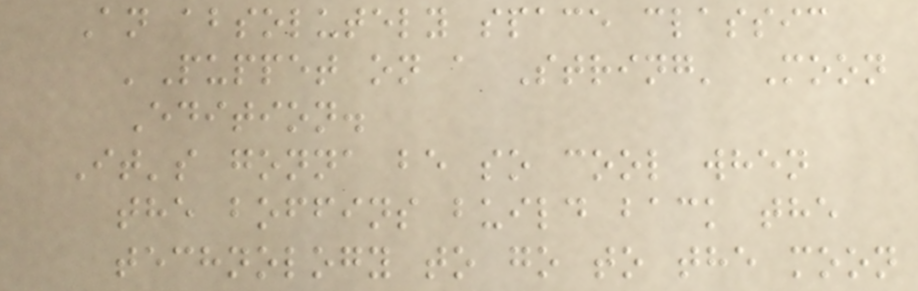An absolutely space classic
'Puppet on a String' Moon
Edition.
It's gonna be so cool when
the boffins build back the
technology to go to the moon
